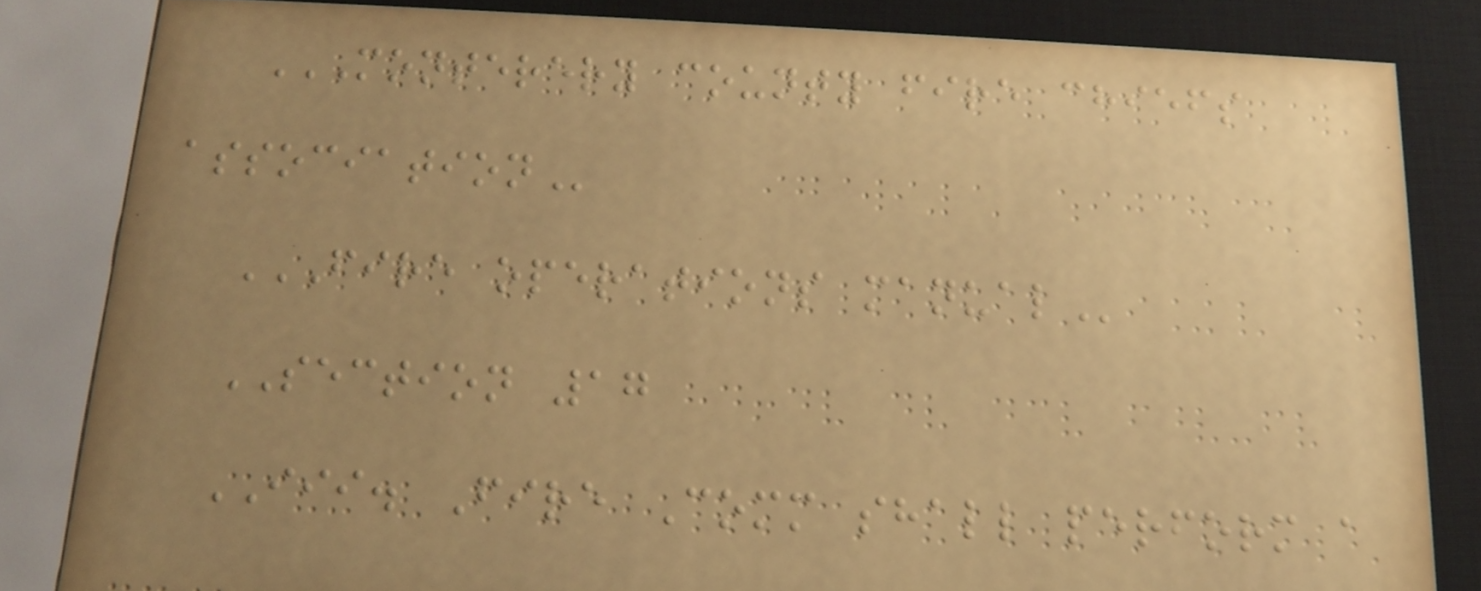MONTERERY COUNTY FIRE CHIEFS
ASSOCIATION
FIRE OPERATIONS MANUAL
SECTION 17
III. Fire Comm shall perform a
